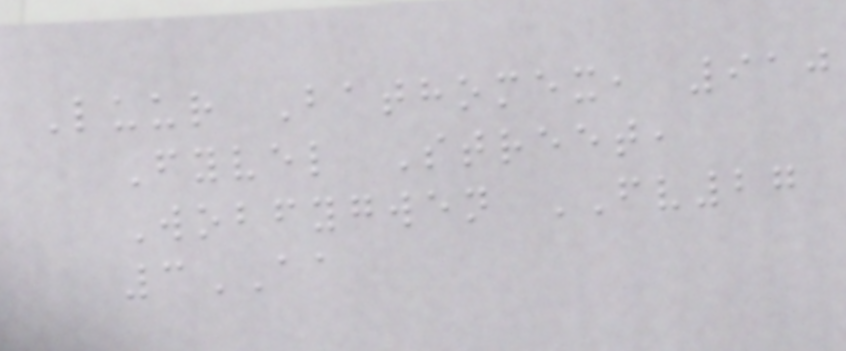Luur Bathomex, 910
Fyvel Street,
Wobfygwen FV27
3AA
